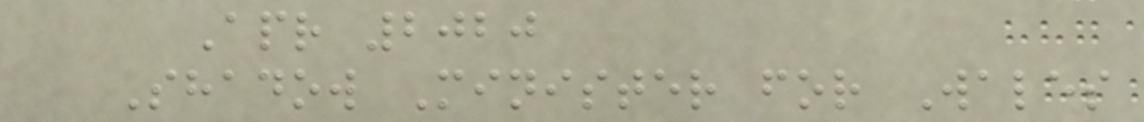Apr 2020
Shadow Minister for Wales
